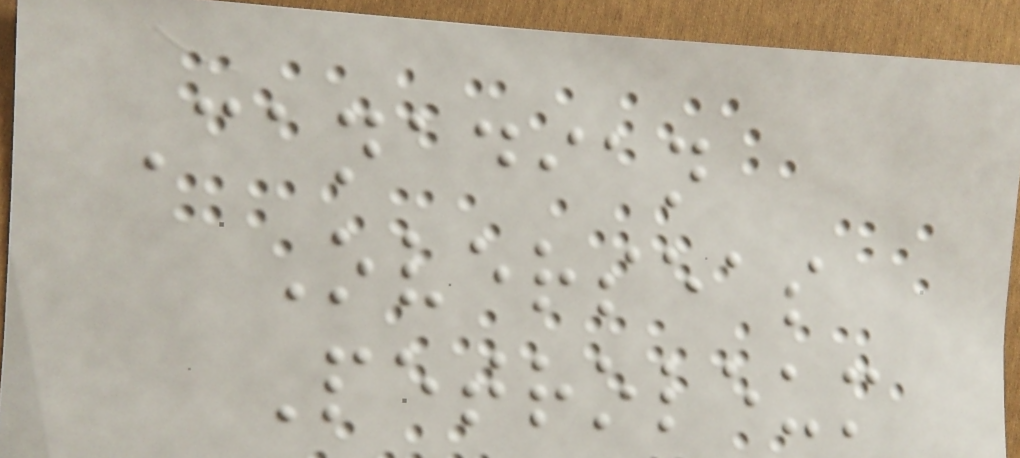Canadian
Overseas
Petroleum
